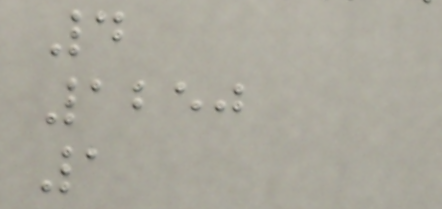4
1250
1
